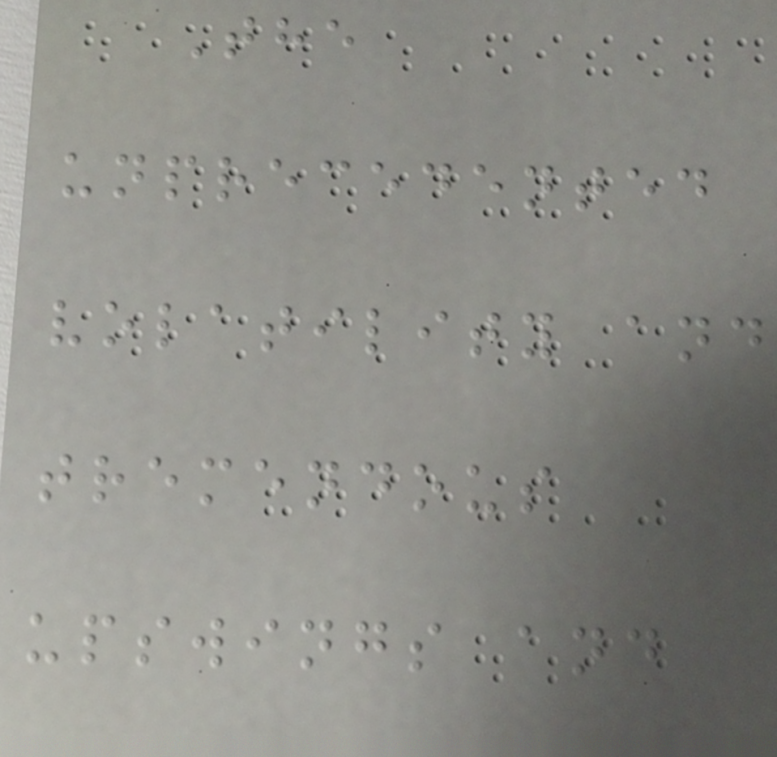The
unprecedented
volatility and
tremendous
upswings and
